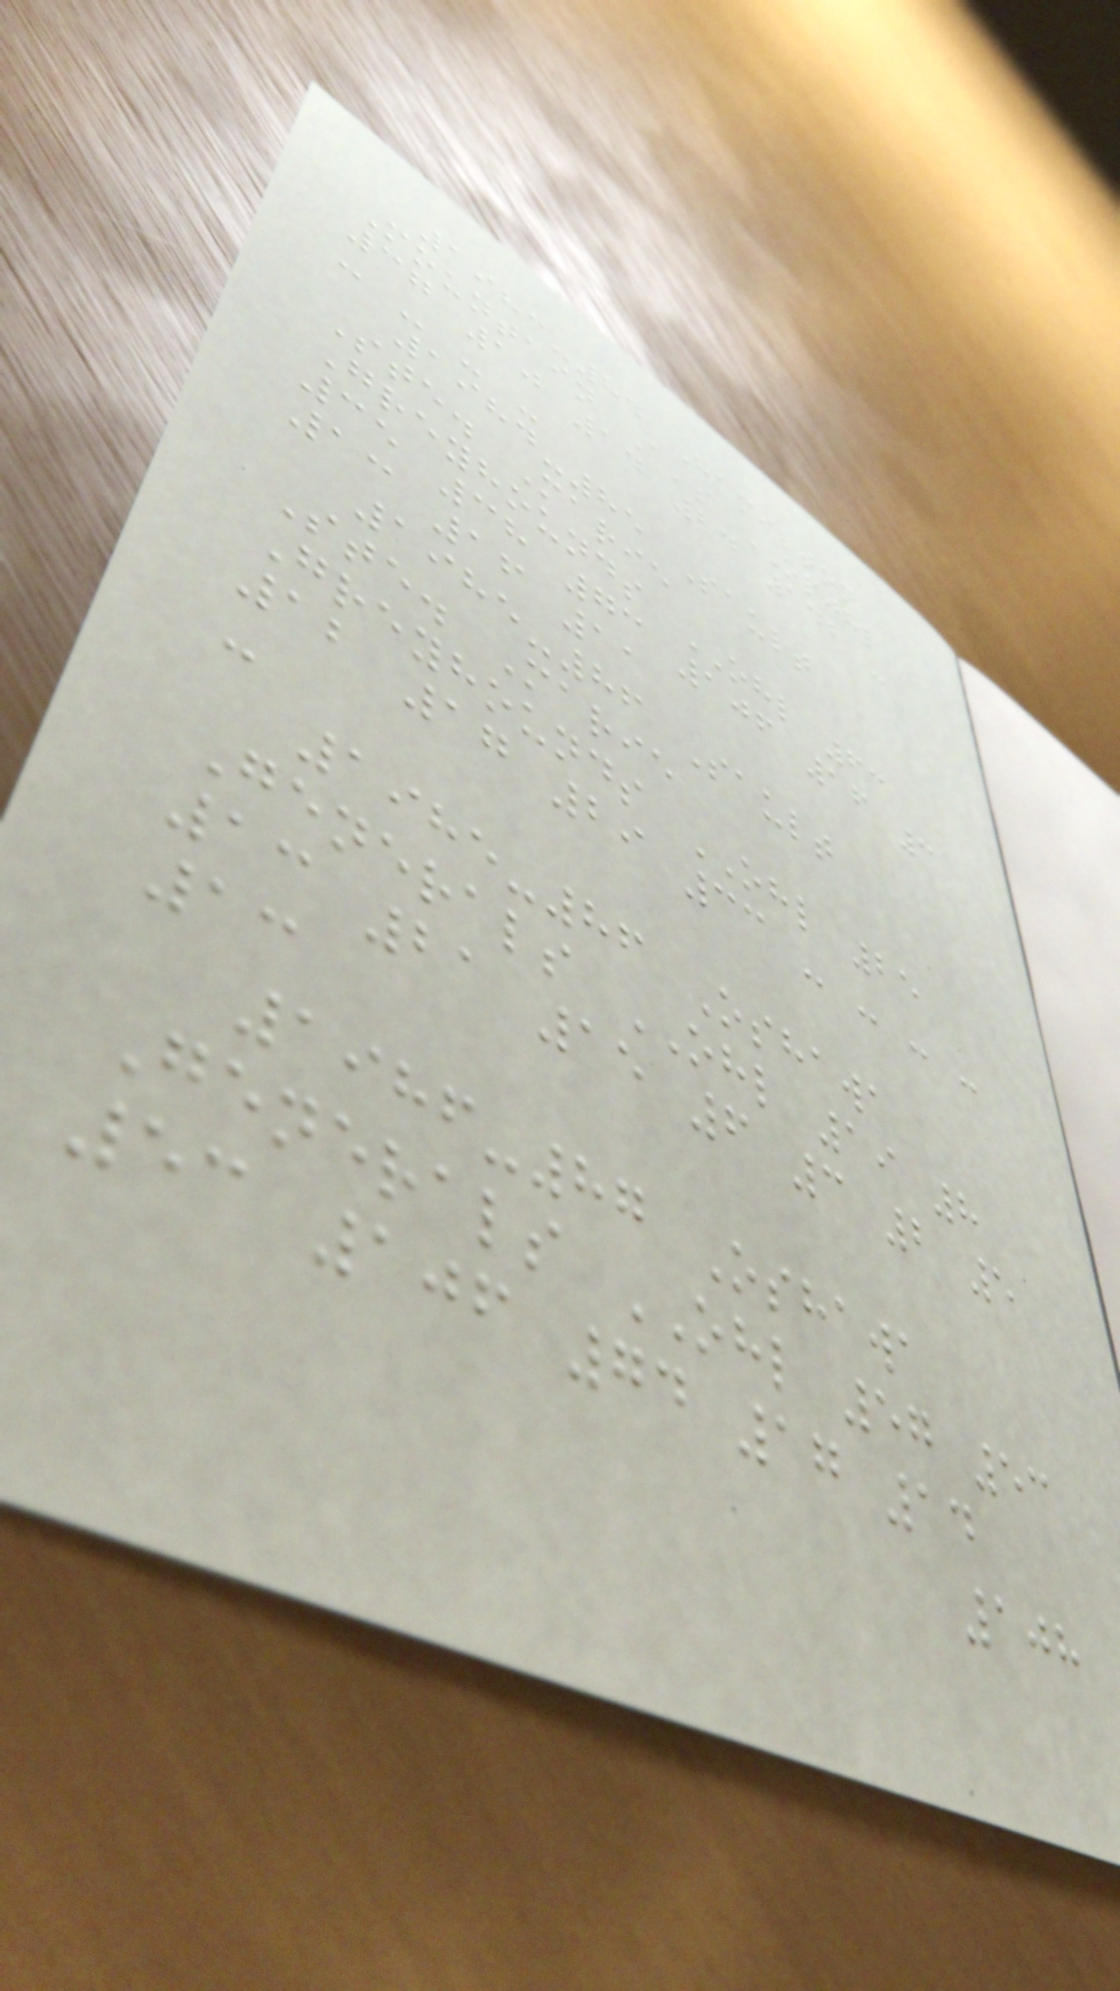1983-84 Hamilton
Mountain A's OPJHL
37 10 14 24 142 -
- - - -
1984-85 Sault
Ste. Marie
Greyhounds OHL 63
35 38 73 106 16 3
13 16 11
1985-86 Sault
Ste. Marie
Greyhounds OHL 25
12 17 29 33 - - - -
-
1985-86 Oshawa
Generals OHL 19 8
13 21 15 6 3 2 5
13
1986-87 Oshawa
Generals OHL 57 53
53 106 74 17 14
108
